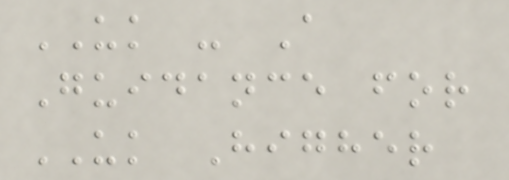UK - A
Guidance for
UK Higher
